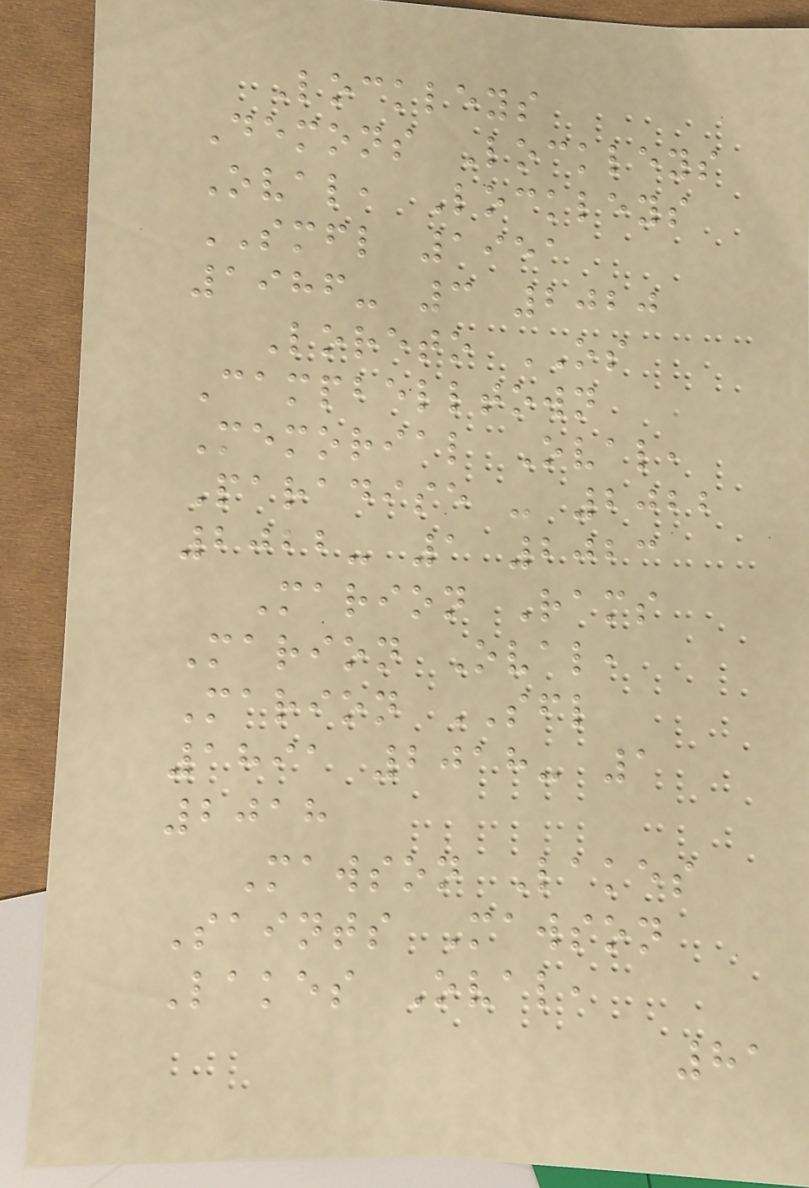Lockleys
Demons Lockleys
Oval, Lockleys
SMFL 1951
1986- 3 2020
Loreto OS
Campbelltown
Memorial Oval,
Paradise - 2022
2022- 1 2023
Marion Rams
Marion Oval,
Marion SFL
1891 2018- 1
2018
Mawson Lakes
Saints Mawson
Lakes Oval,
81
